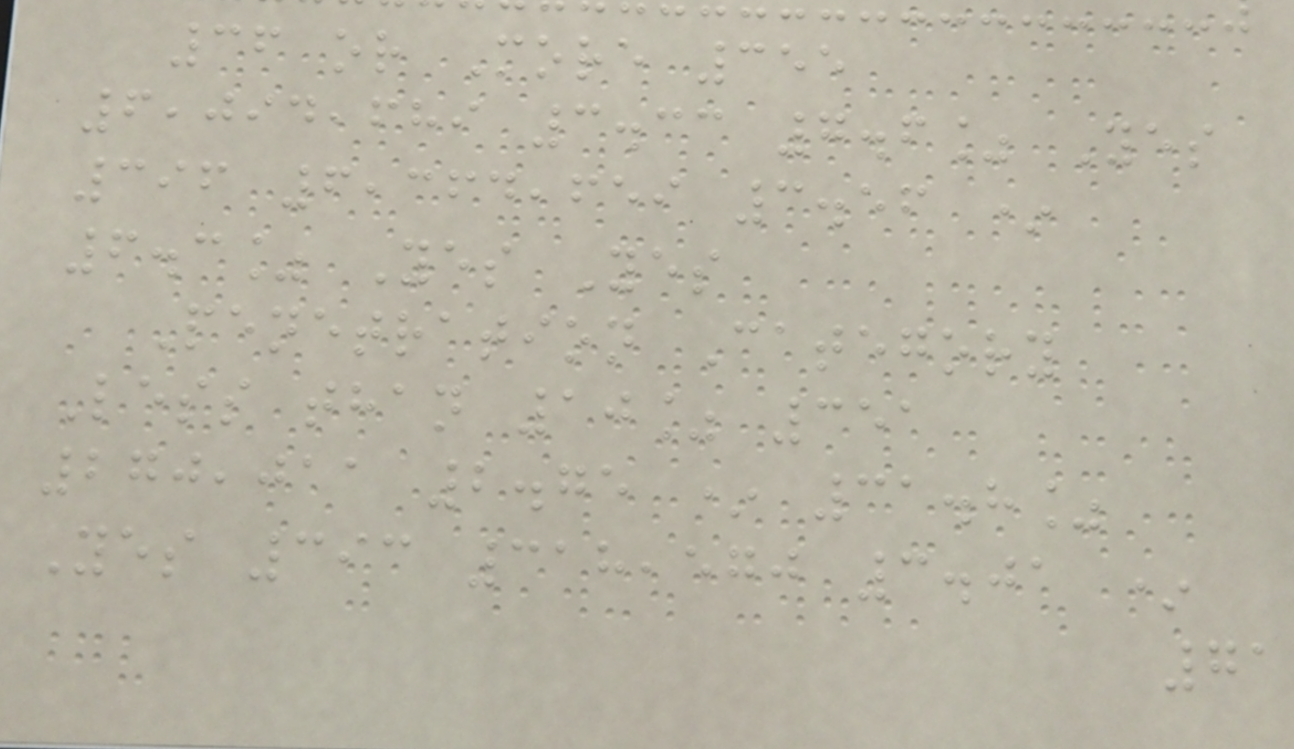36 or More 355
6,094,689 3.33 7.6% Yes
396 6,364,659 3.56 *
6.3% Yes Yes
Penetration Category
Less than 10% 351
270,011 2.75 * 31.8%
Yes 393 318,570 3.01 *
71
